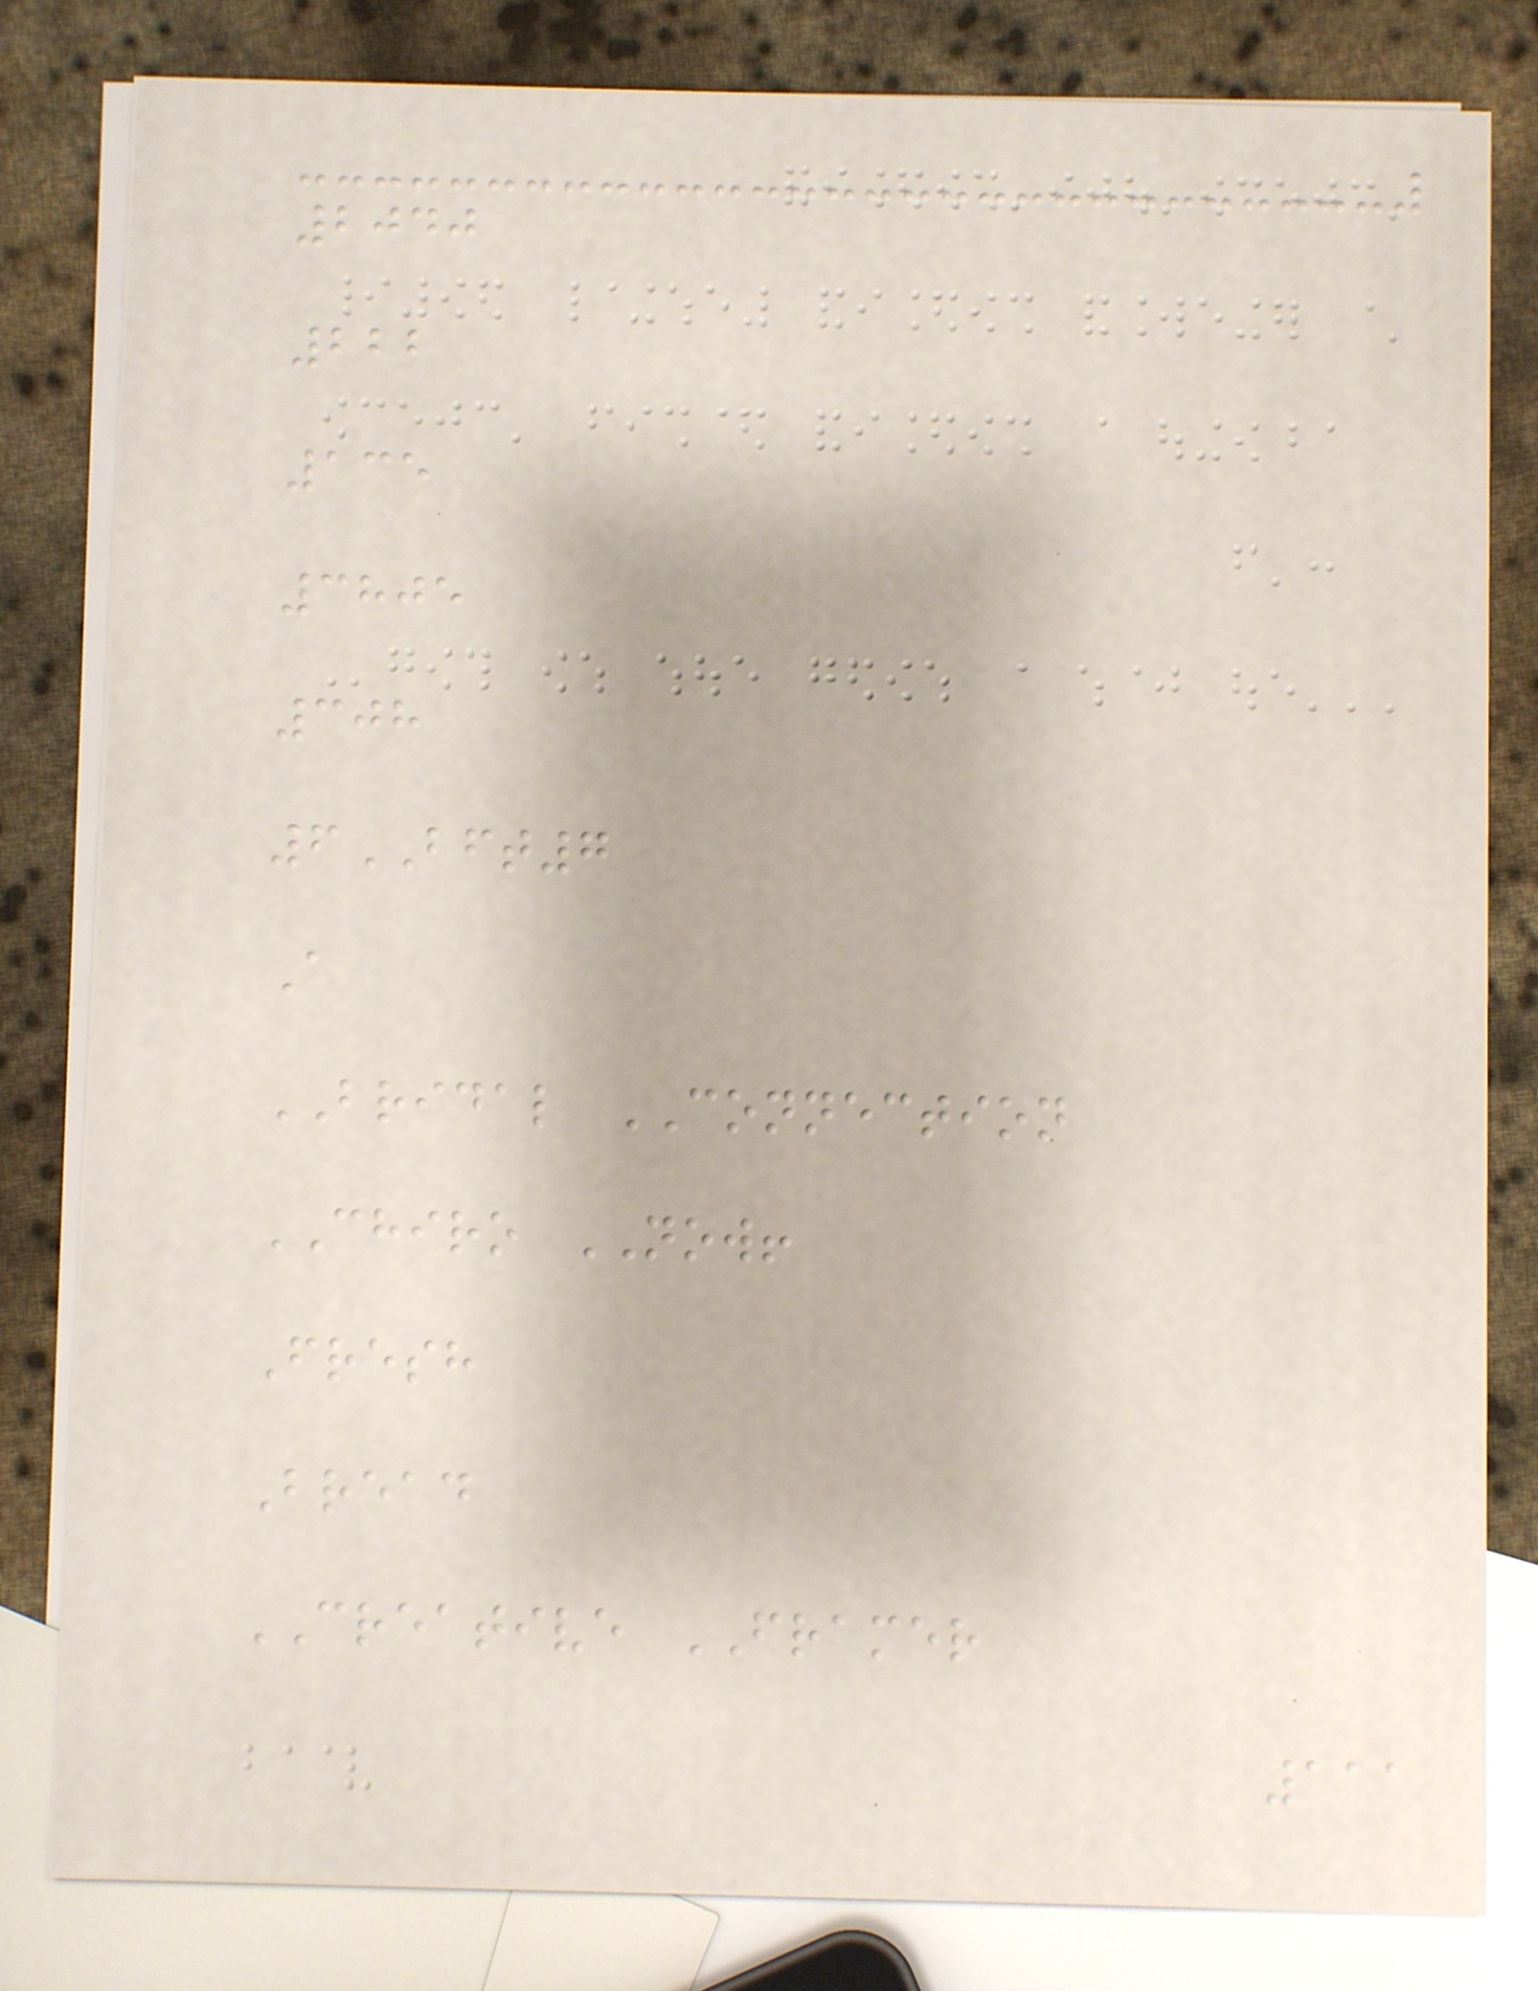2040
222
135
3805
308
6BFT7
A
BRIDAL CONNECTION
CHIRO NOW!
Fresh
Bread
CREATIVE FRAMER
111
